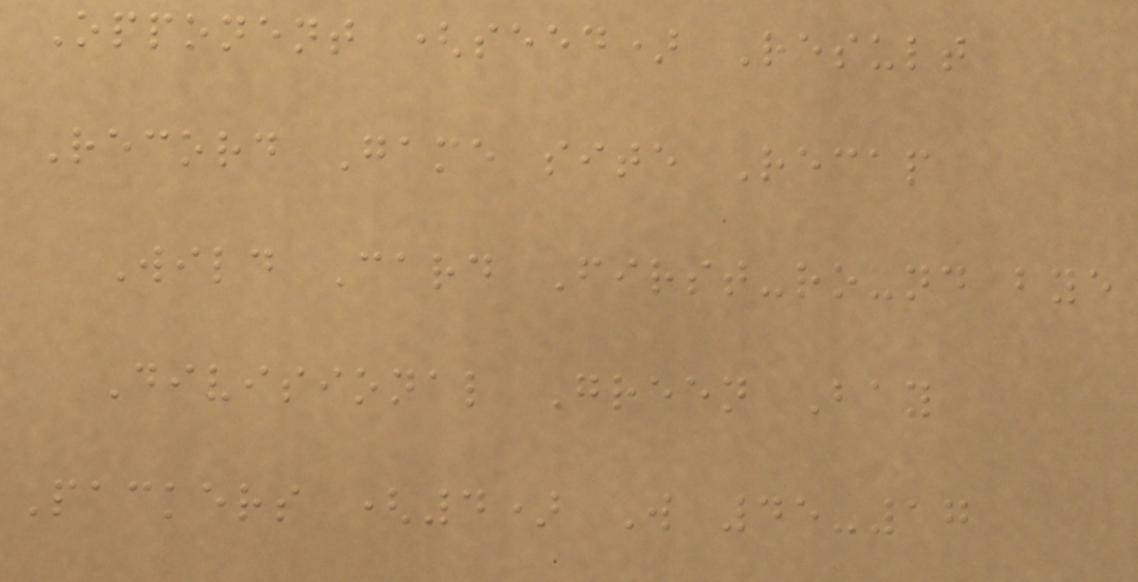Opponent (seed) Result
Record Game site Recap
Wild Card First-round bye
Divisional Green Bay
Packers (4) W 45-17
